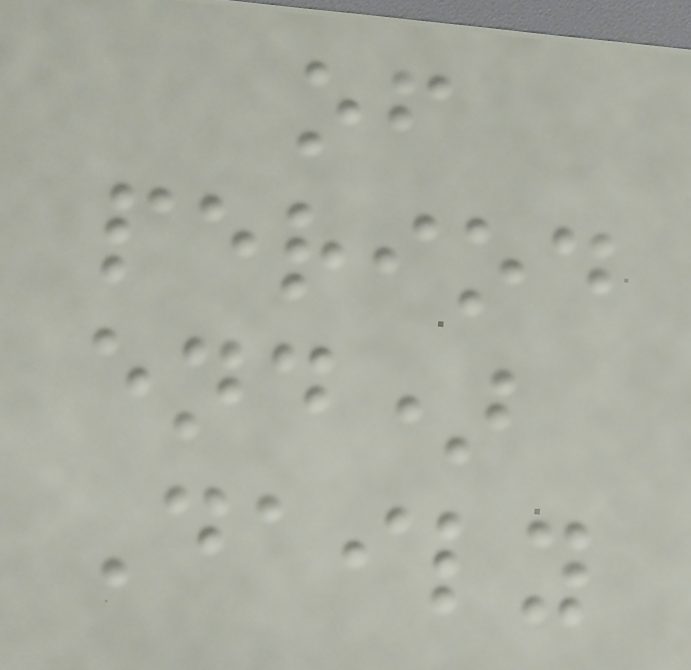of
period
end)
Daily
